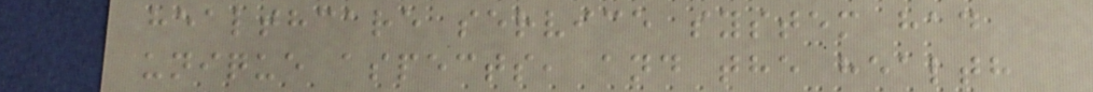healthcare service system had
unique aspects, and the health
